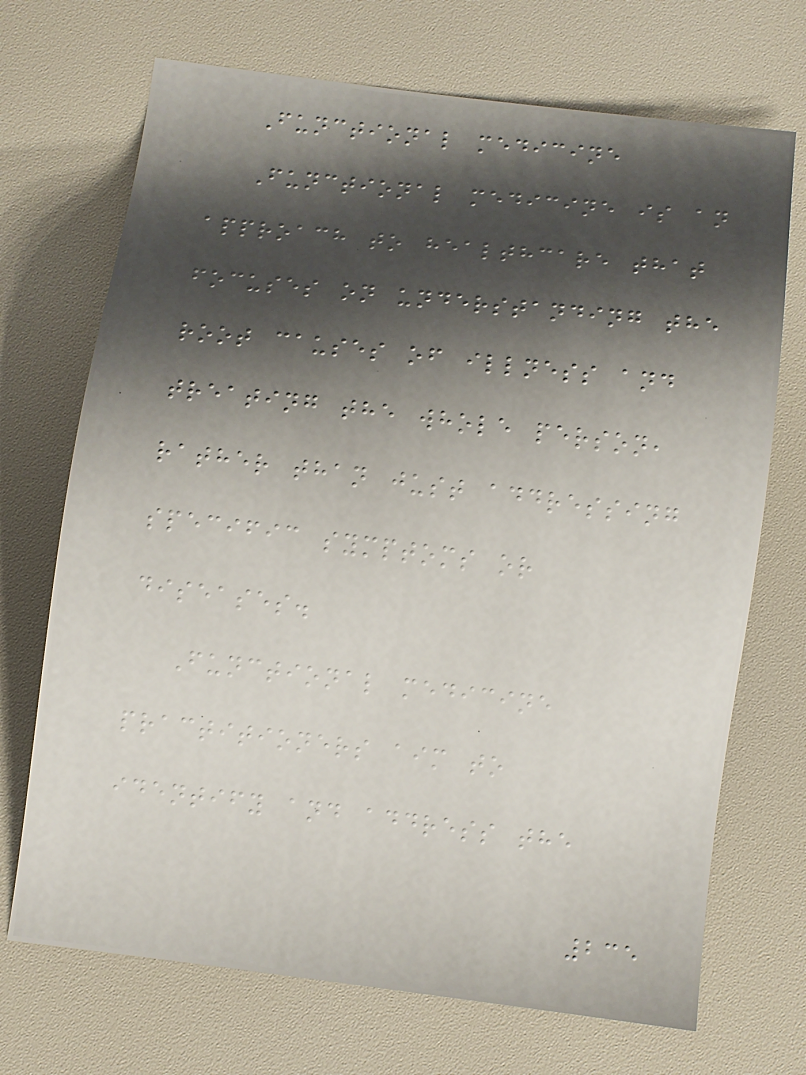Functional medicine
Functional medicine is an
approach to healthcare that
focuses on understanding the
root causes of illness and
treating the whole person,
rather than just addressing
specific symptoms or
diseases.
Functional medicine
practitioners aim to
identify and address the
235
